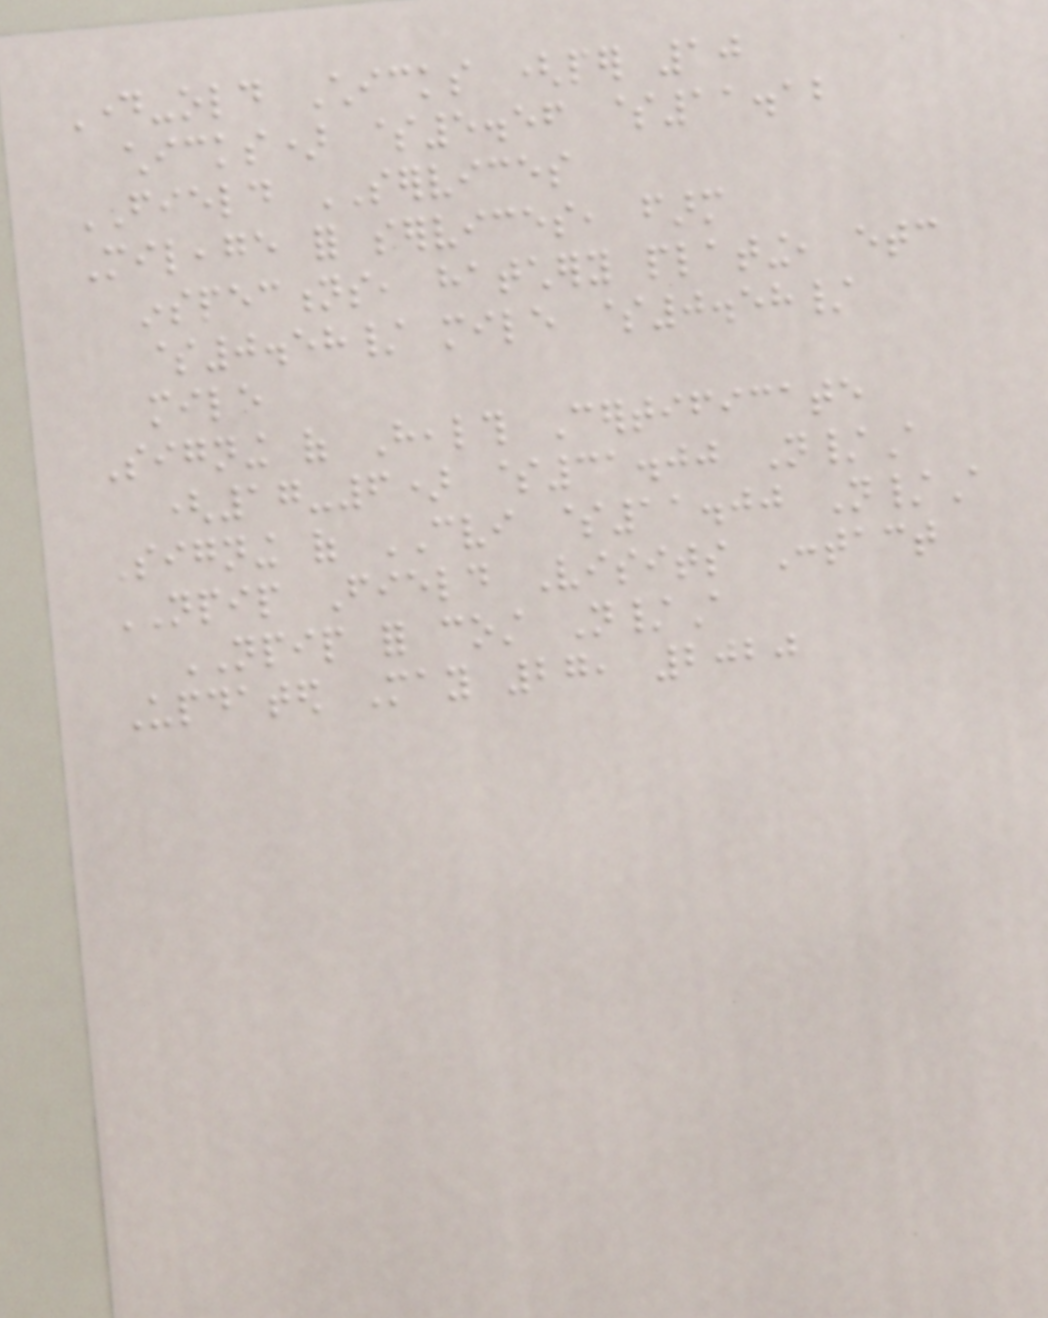Day-old Chicks (per 10
chicks) $5.56 $11.12
FIELD SERVICES
Mileage for services, farm
inspections, hatchery plating, etc
$0.58/ mile $0.58/
mile
Signing of Health Certificate
(17-6) $31.00 N/A
Signing of CVI $11.00 N/A
NPIP Field Visits Contact
NPIP for cost N/A
Updated May 27, 2020
